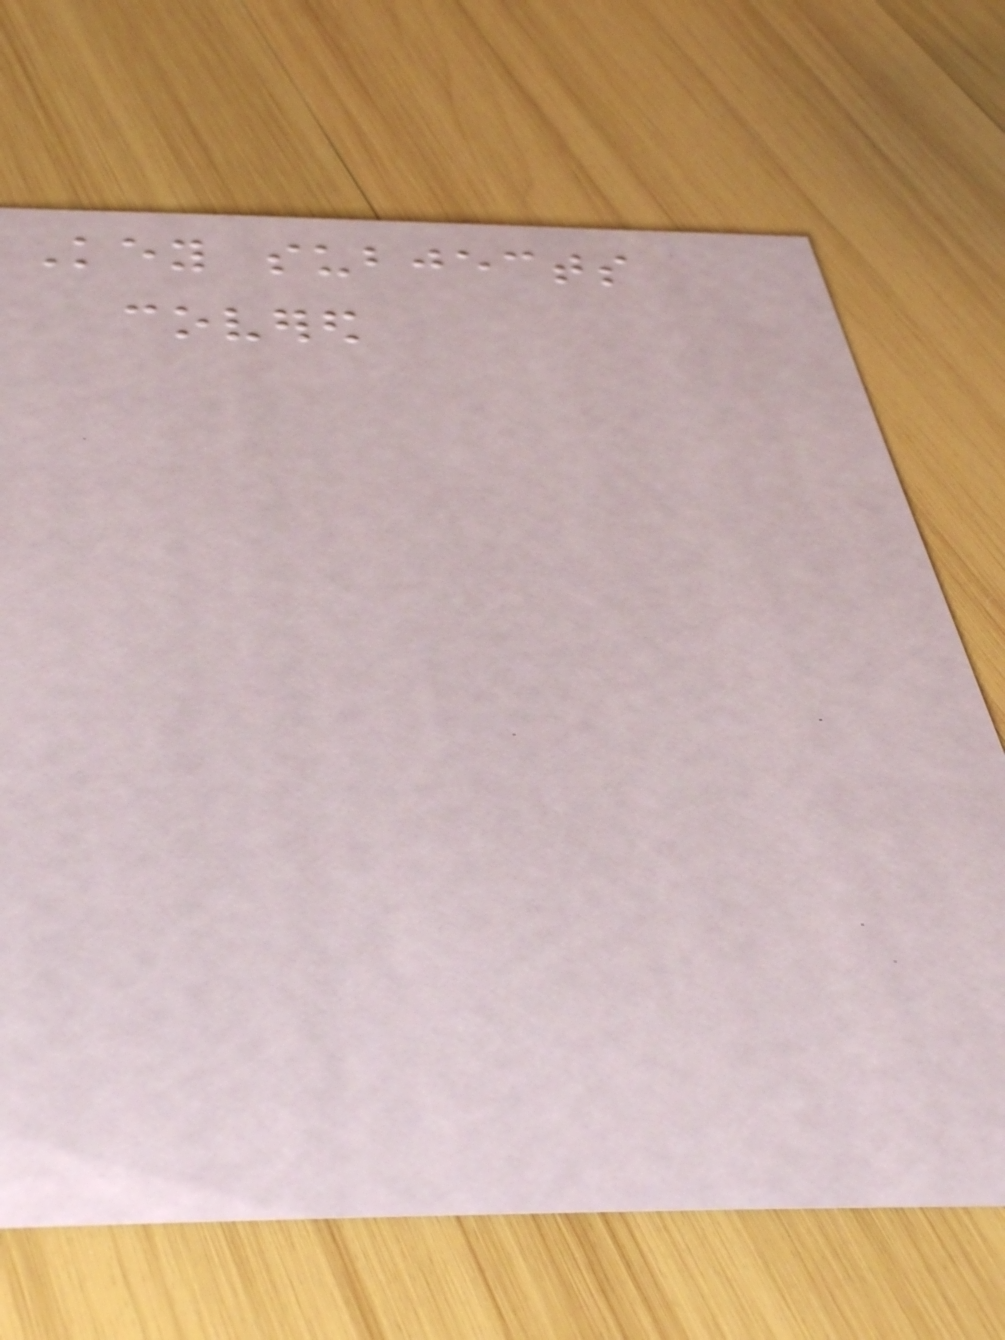Key subjects
covered
